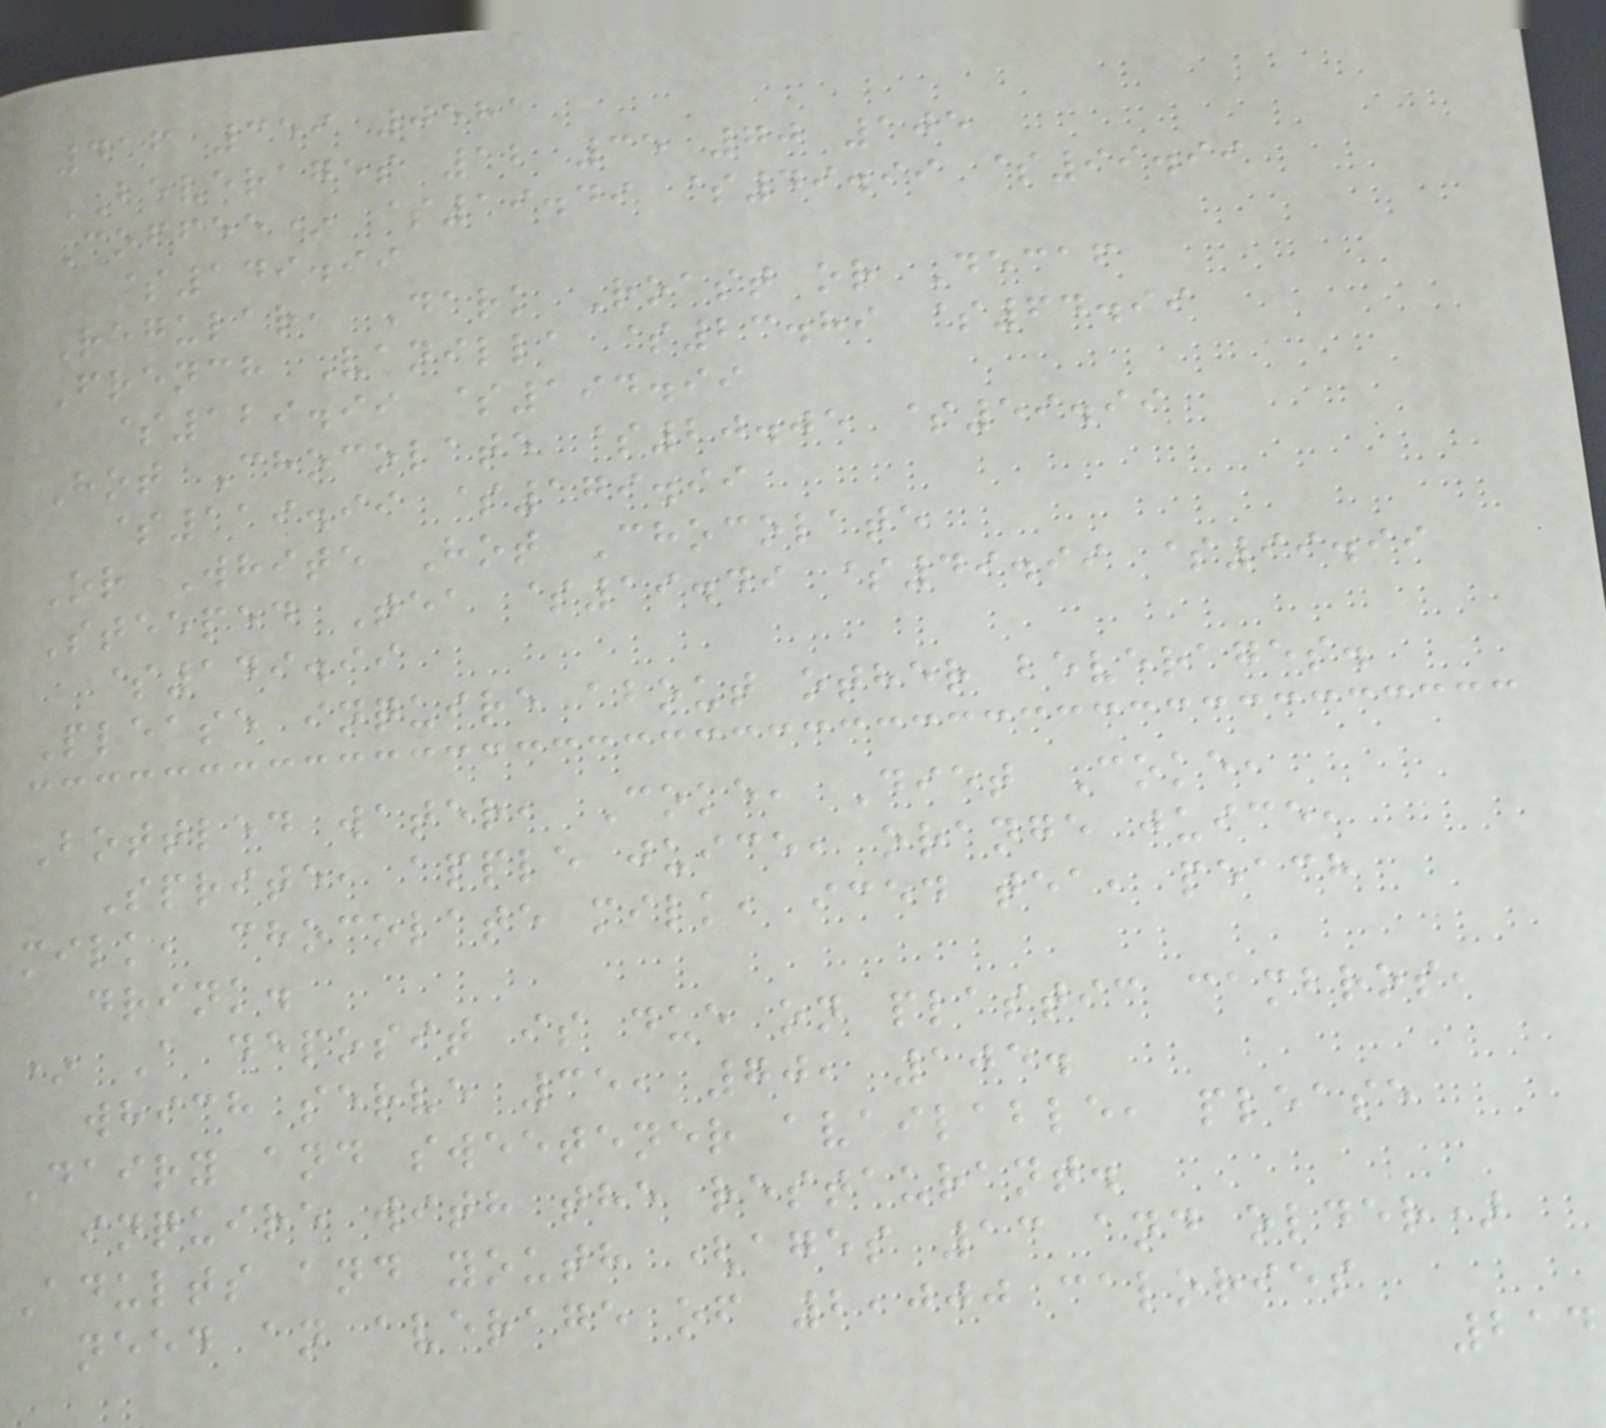416 359 0581
BEVERAGES 12 35 70 105
Coffee* $19.49 $49.99 $99.99
$149.99
Regular, Dark Roast or Decaf
French Vanilla $23.89 $64.99
$129.99 $194.99
Hot Chocolate $20.05 $59.99
$119.99 $179.99
Or White Hot Chocolate
Steeped Tea $19.49 $49.99 $99.99
$149.99
Please inquire about other beverages.
Bottled water, Coke, Diet Coke,
Sprite, apple juice, orange juice,
milk, chocolate milk, iced tea, peach
drink.
* A deposit is due on plastic cambros,
which serve 35, 70, 105.
Dairy and sweetener available, please
inquire with the restaurant.
Adults and youth (ages 13 and older)
need an average of 2,000 calories
214
